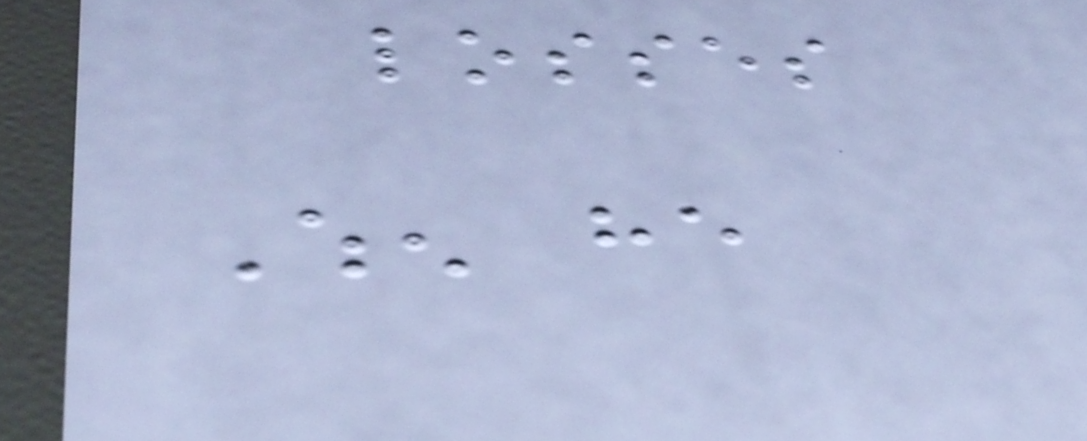losses
When he
